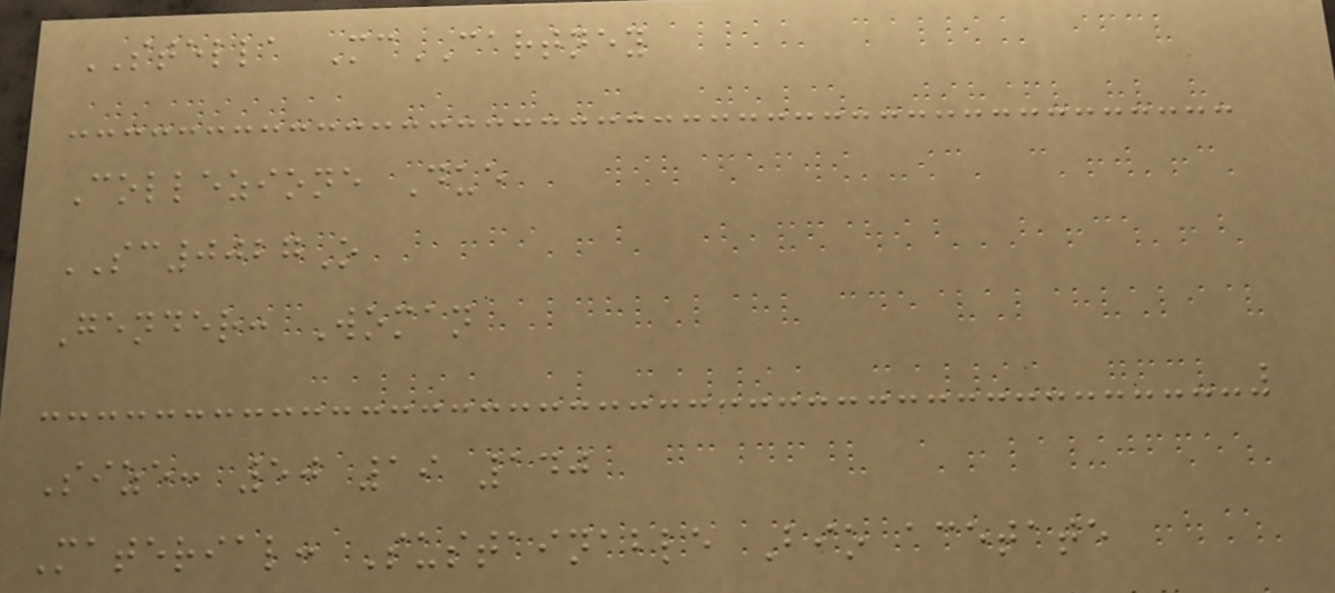STELLA McCARTNEY
Collezione Due
SC0027O
Gender: Woman
Size: 50 19 140
Material: Sustainable Bio acetate
